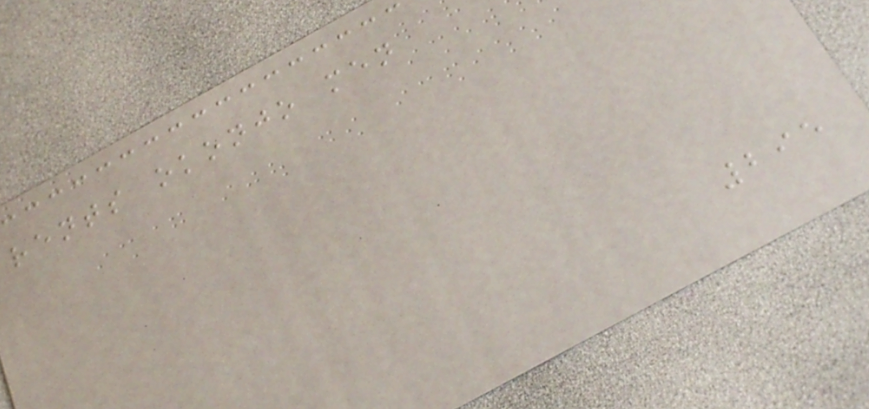rents okonjo men
295
